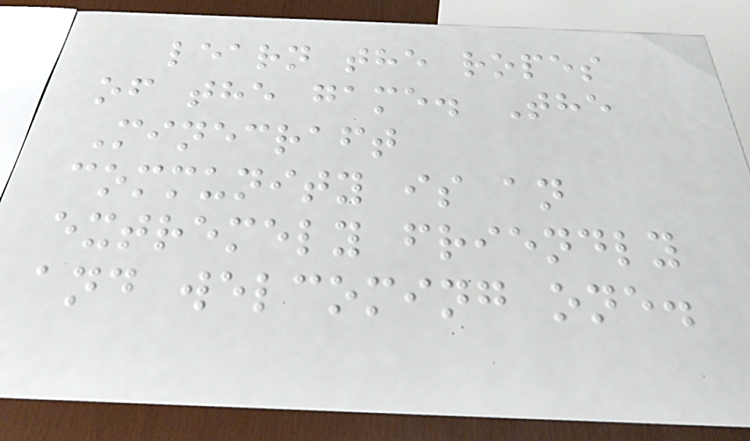learn the ropes
of the game. The
Minecraft
community is an
extremely friendly
and welcoming one.
